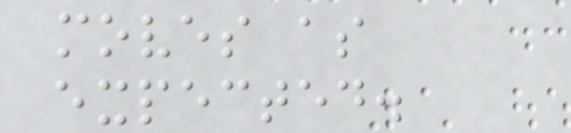moves as
expected.
